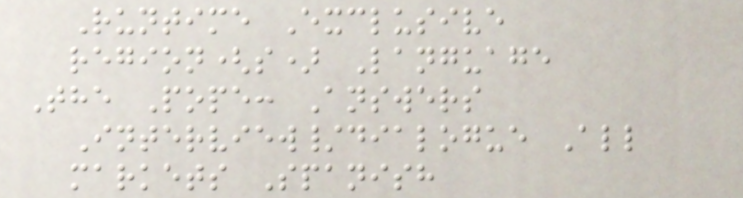Runtime Exclusive
region(s) Language
The Pope: Answers
Interview/dialogue All
markets Spanish
